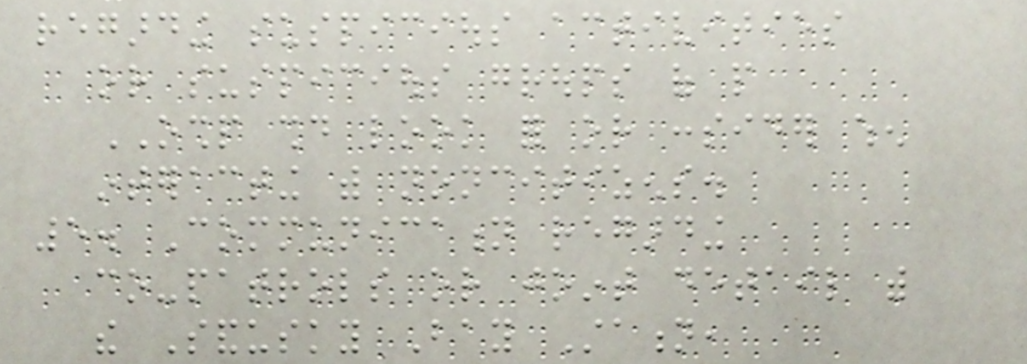regarding suspicious activities
or suspicious groups of people
OSHP should look for or consider when
interacting with noncitizens.
5. Communication regarding
co-patrols or joint detail with
the Sandusky Bay Station,
